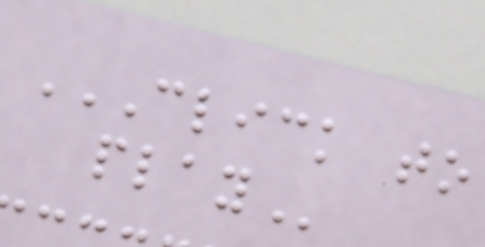CLICK TO
PLAY
